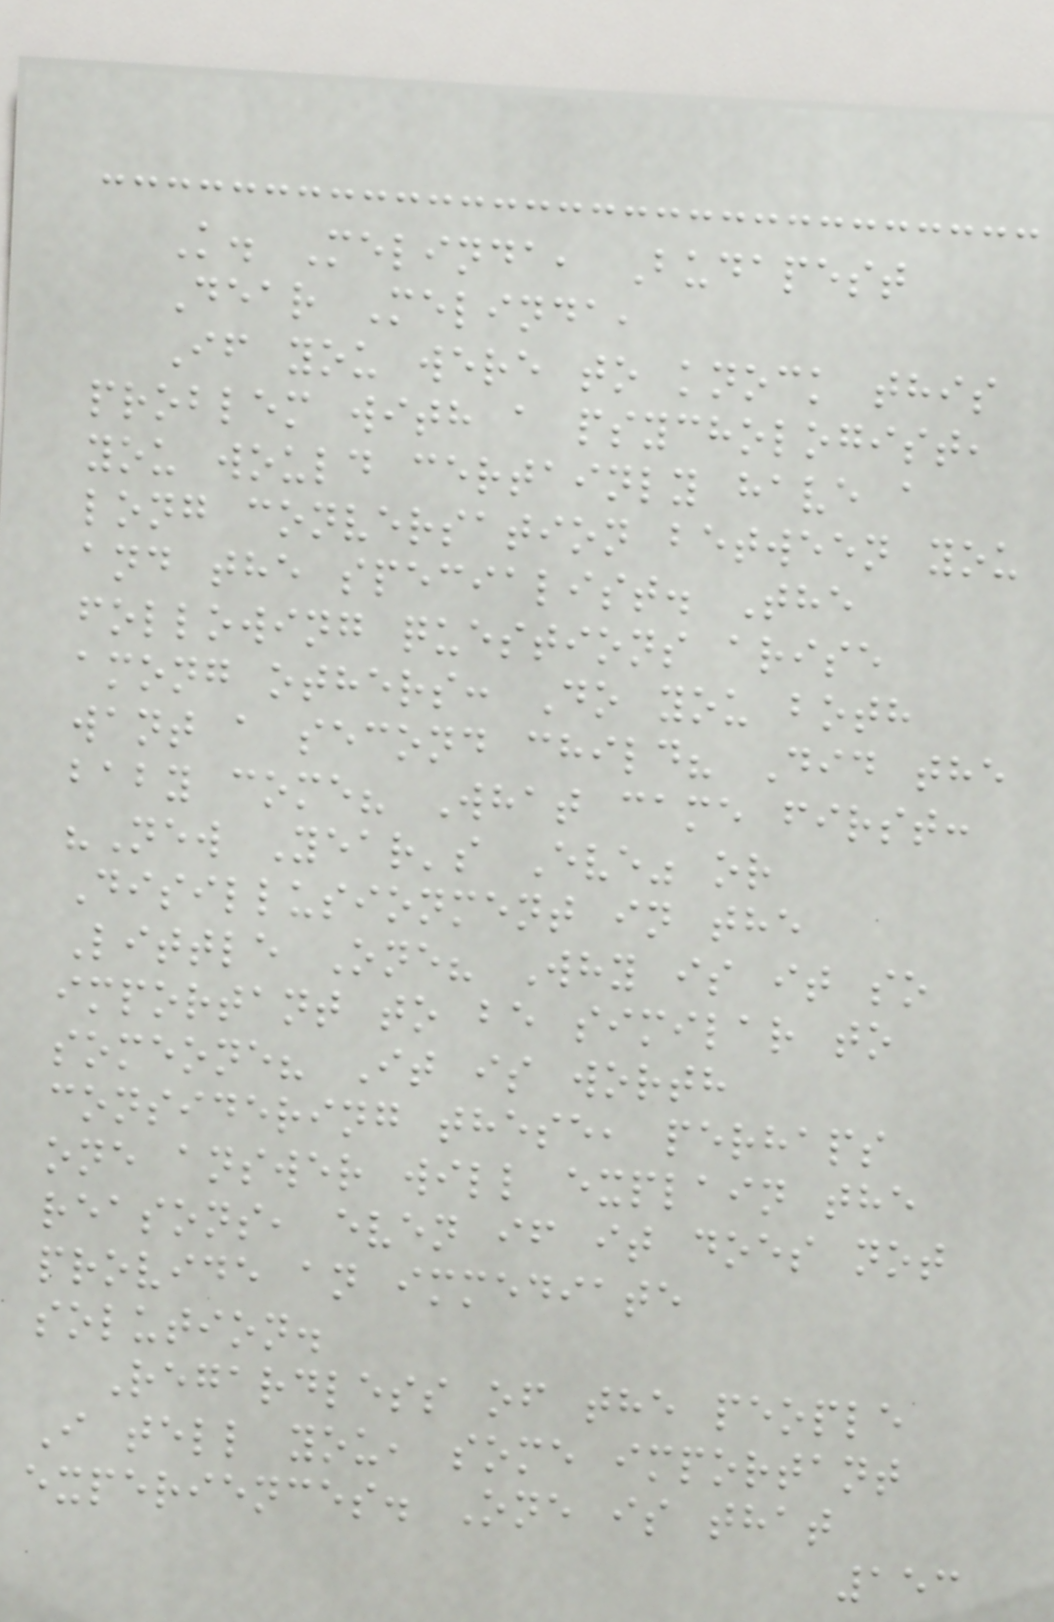K. Melinda, Budapest
Dear Melinda,
If you were to knock this
problem with a psychologist,
you would certainly have a
long conversation between you
and the specialist. The
following questions arise
among others: Do you both
want a second child? Did the
baby come? What came first:
"New Year's Eve" or
Disillusionment in the
Little One? Why is it so
important to be similar to
someone? It is worth
considering these, perhaps
one answer will explain the
reasons, even if it does not
provide an immediate
solution.
Regardless of the people
I tell you, some important
experiences. One is that
153
